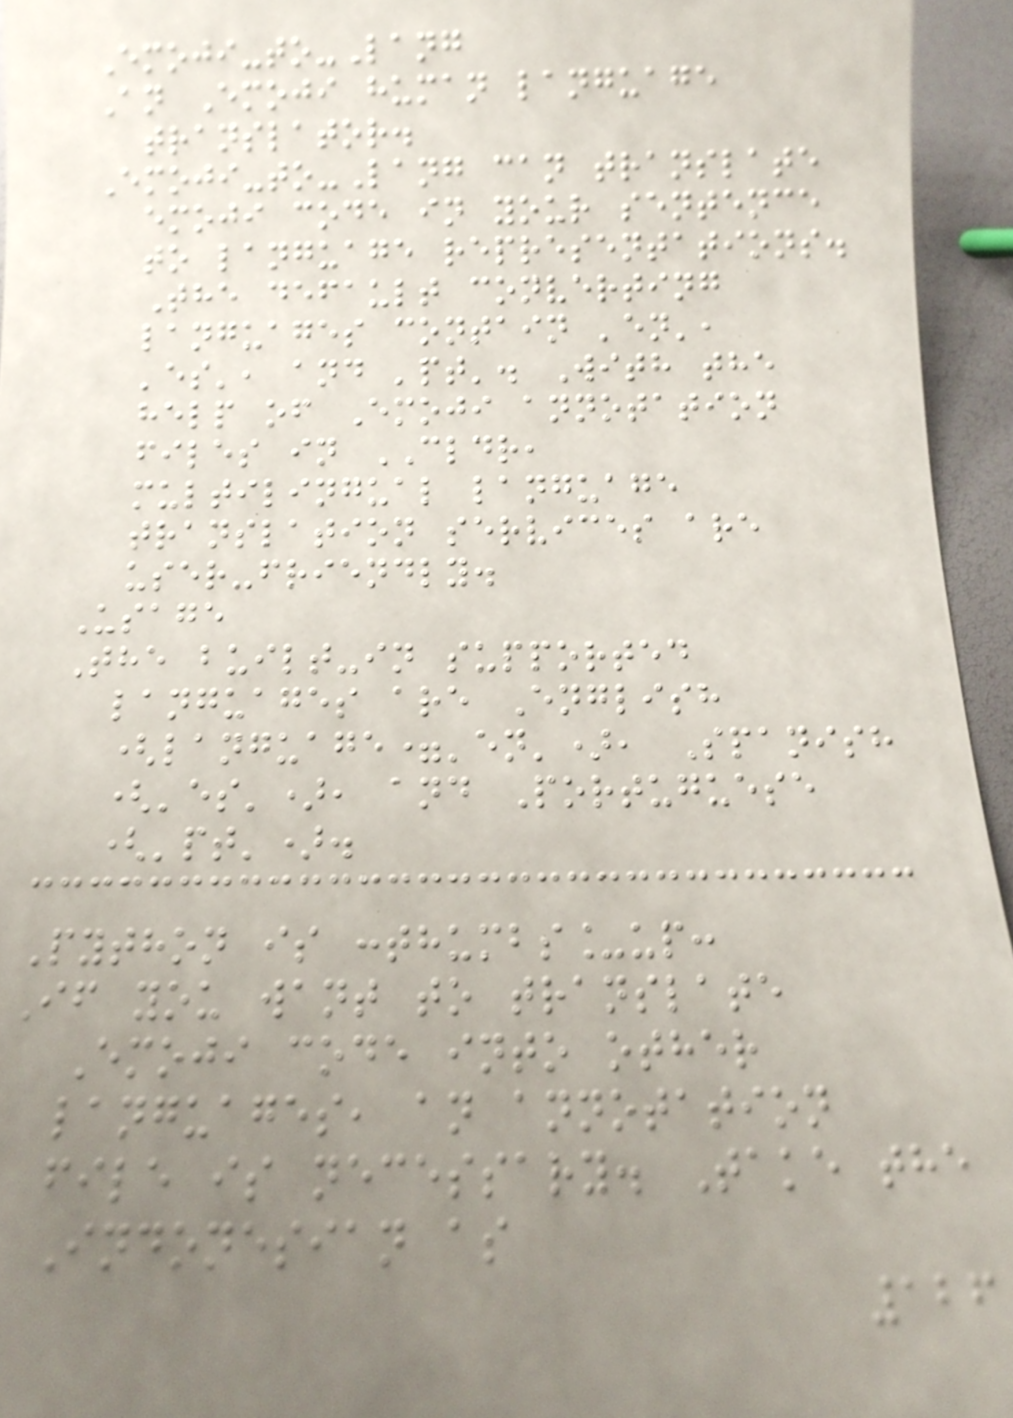Emoji-to-Lang
An Emoji human language
translator.
Emoji-to-Lang can translate
emoji code in your sentence
to language representations.
The default converting
languages contain 'en',
'es', and 'pt'. With the
help of Emoji annotation
files in CLDR,
multilingual language
translation services are
user-friendly.
Usage
The built-in supported
languages are English
(language='en'), Spanish
('es'), and Portuguese
('pt').
Python is :thumbs_up:
If you want to translate
Emoji code into other
languages, an annotation
file is necessary. Take the
Indonesian as
126
